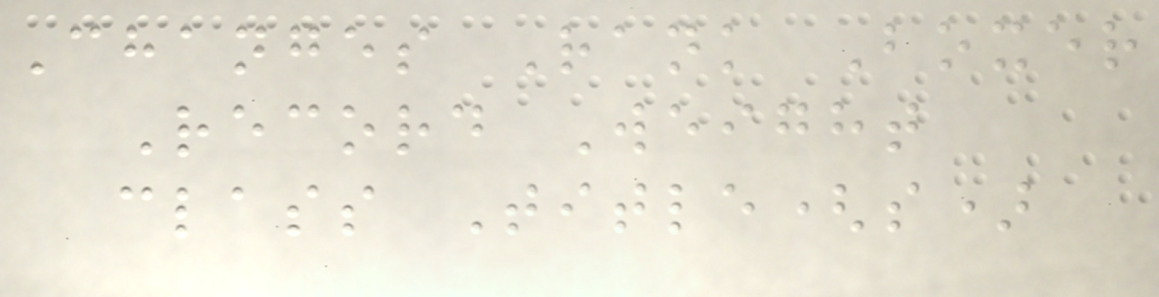Changes Rank Boxer
Record Weight
class Title(s)
